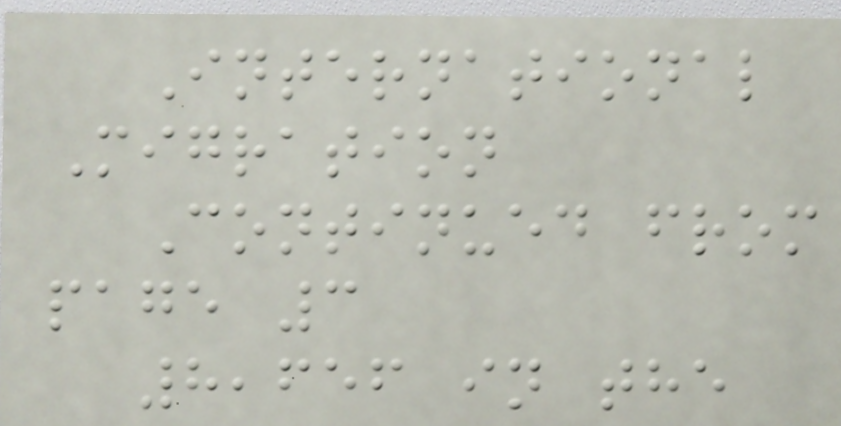International
Migration
Continued from
page 3
8,656 in the
